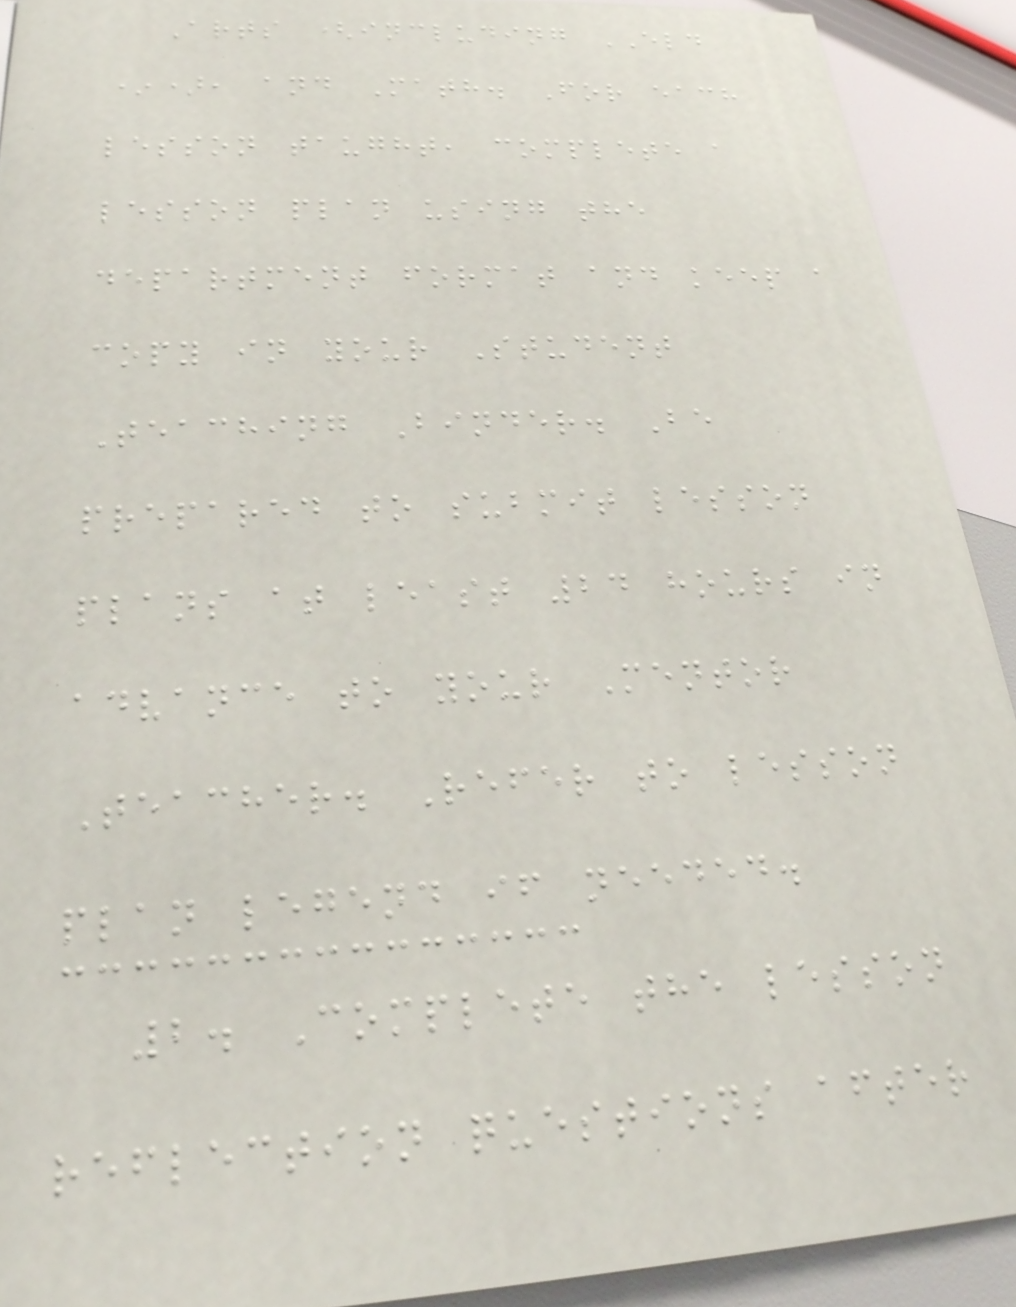Arts (including ELD
*), and Math. For each
lesson taught, complete a
lesson plan using the
department format and keep a
copy in your Student
Teaching Binder. Be
prepared to submit lesson
plans at least 24 hours in
advance to your Mentor
Teacher. Refer to lesson
plan legend if needed.
2. Complete the lesson
reflection questions after
